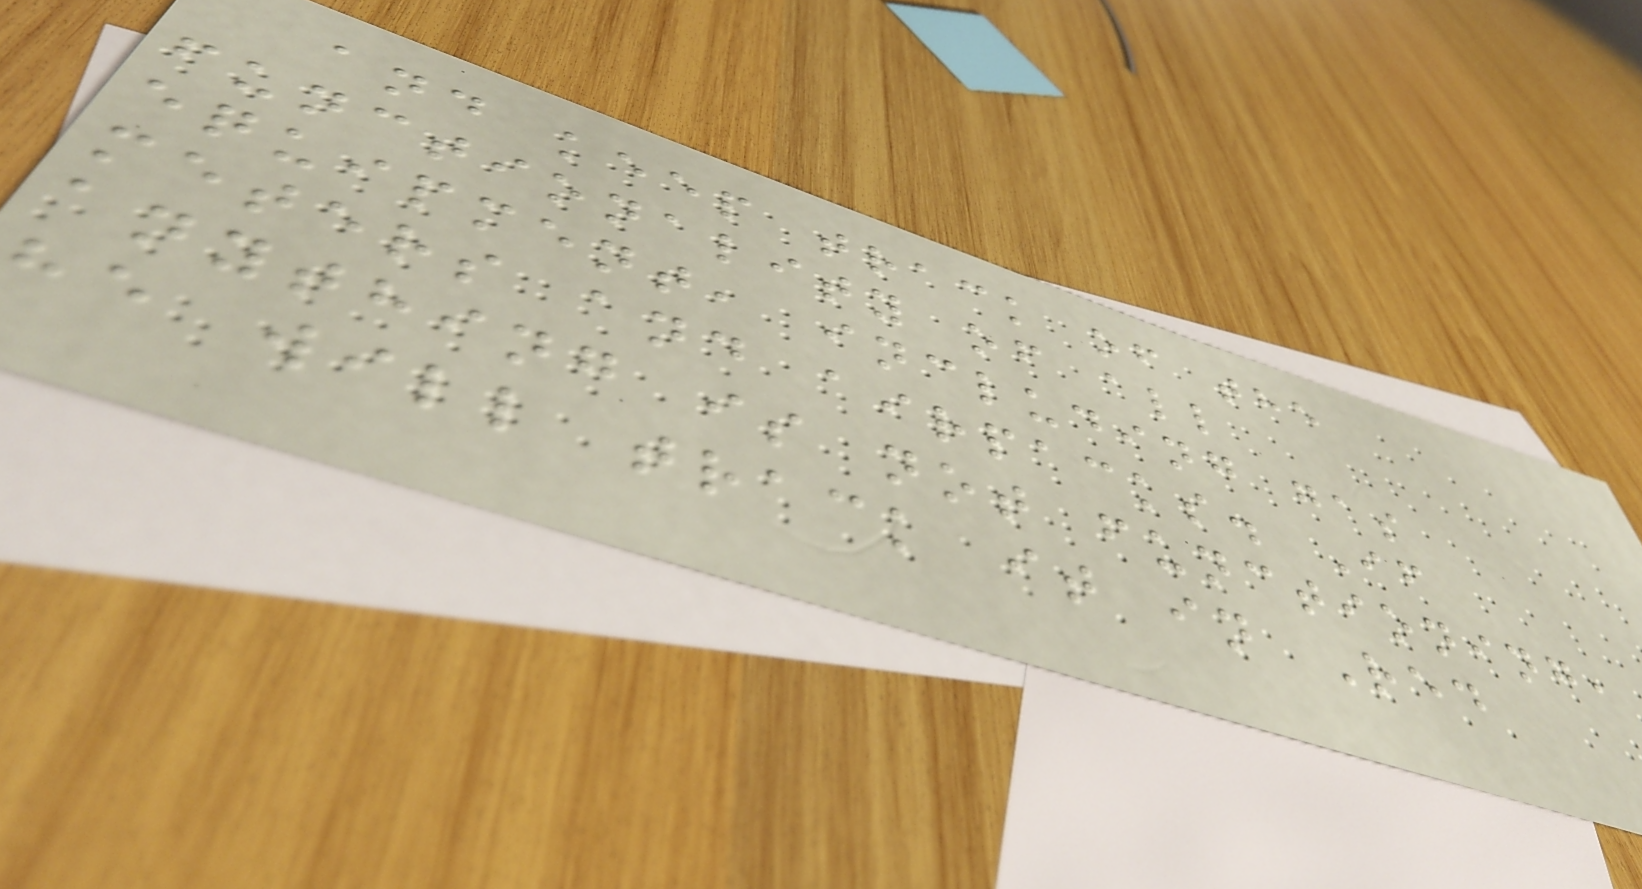and keep track of the
functionality of all
equipment, including gas
meters and airpacks. If
anything is not functioning,
he will track it in Red
